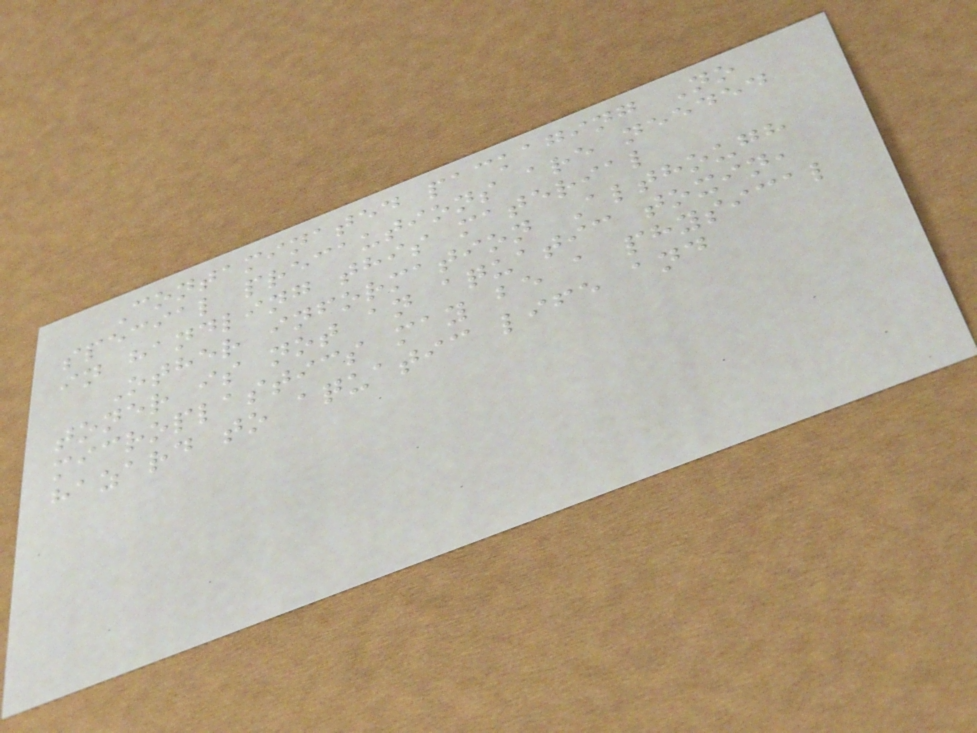Contaminated packaging No
special precautions are needed
in handling this material
Other information Although
toner is not an aquatic toxin,
microplastics may be a physical
hazard to aquatic life and
